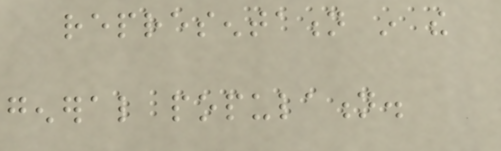representation in the
general population.
